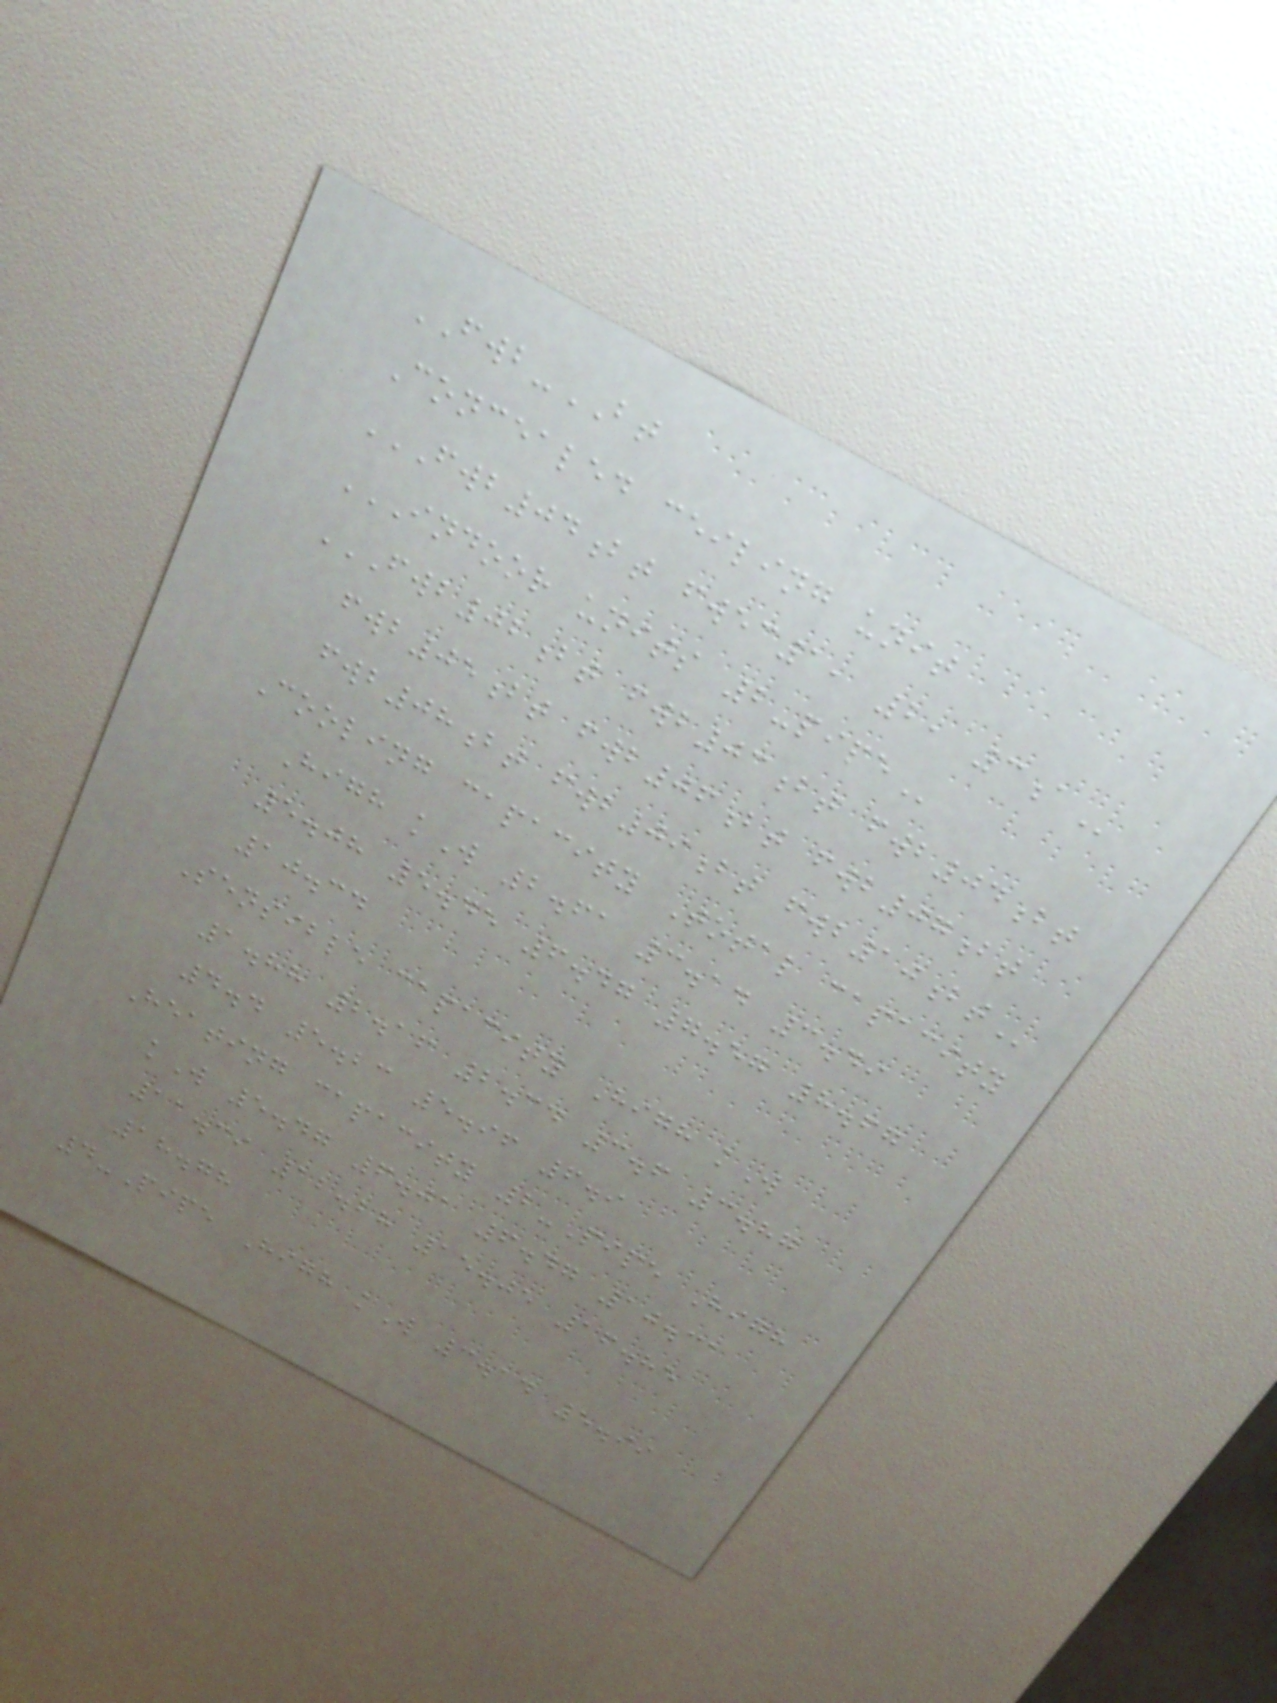FWB-BT
Concealed ceiling unit
FWB04BT FWEC1, 2, 3A
INDOOR UNITS 2-PIPE
FWB02BT FWB03BT FWB04BT
FWB05BT FWB06BT FWB07BT
FWB08BT FWB09BT FWB10BT
Cooling capacity Total capacity
High kW 2.61 3.14 3.49
5.08 5.45 6.47 7.57 8.67
10.34
Sensible capacity High kW
1.88 2.16 2.34 3.6 3.87
4.4 5.23 5.96 6.9
Heating capacity 2-Pipe High
kW 5.47 6.01 6.47 10.31
11.39 12.28 15.05 16.85
18.78
4-Pipe High kW 3.14 5.99
